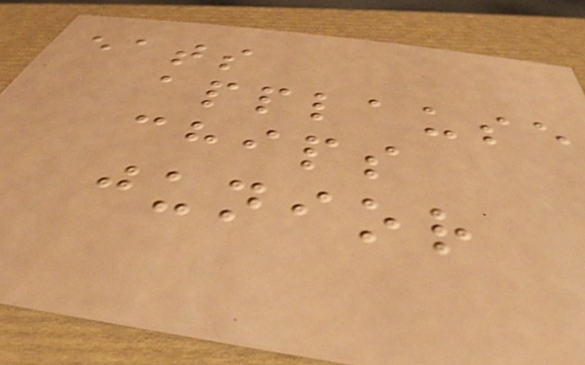eats
applause
chips
junior
